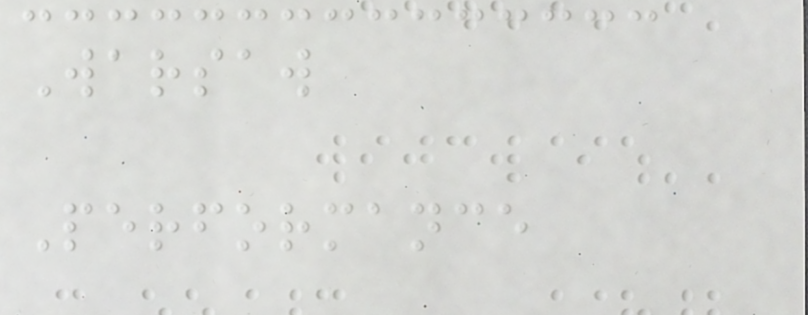Warsaw
Performance
